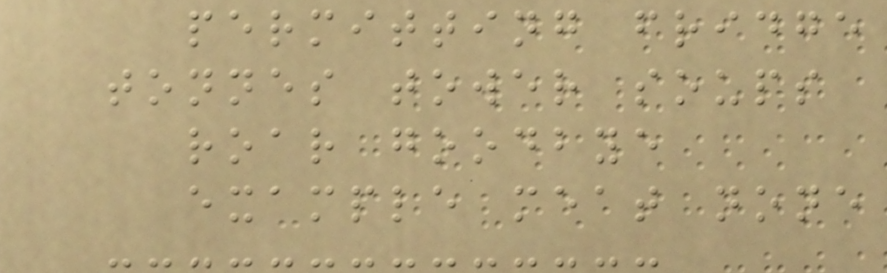permitting fridge
tonnes tower soups
roar goodbye
example meat none
